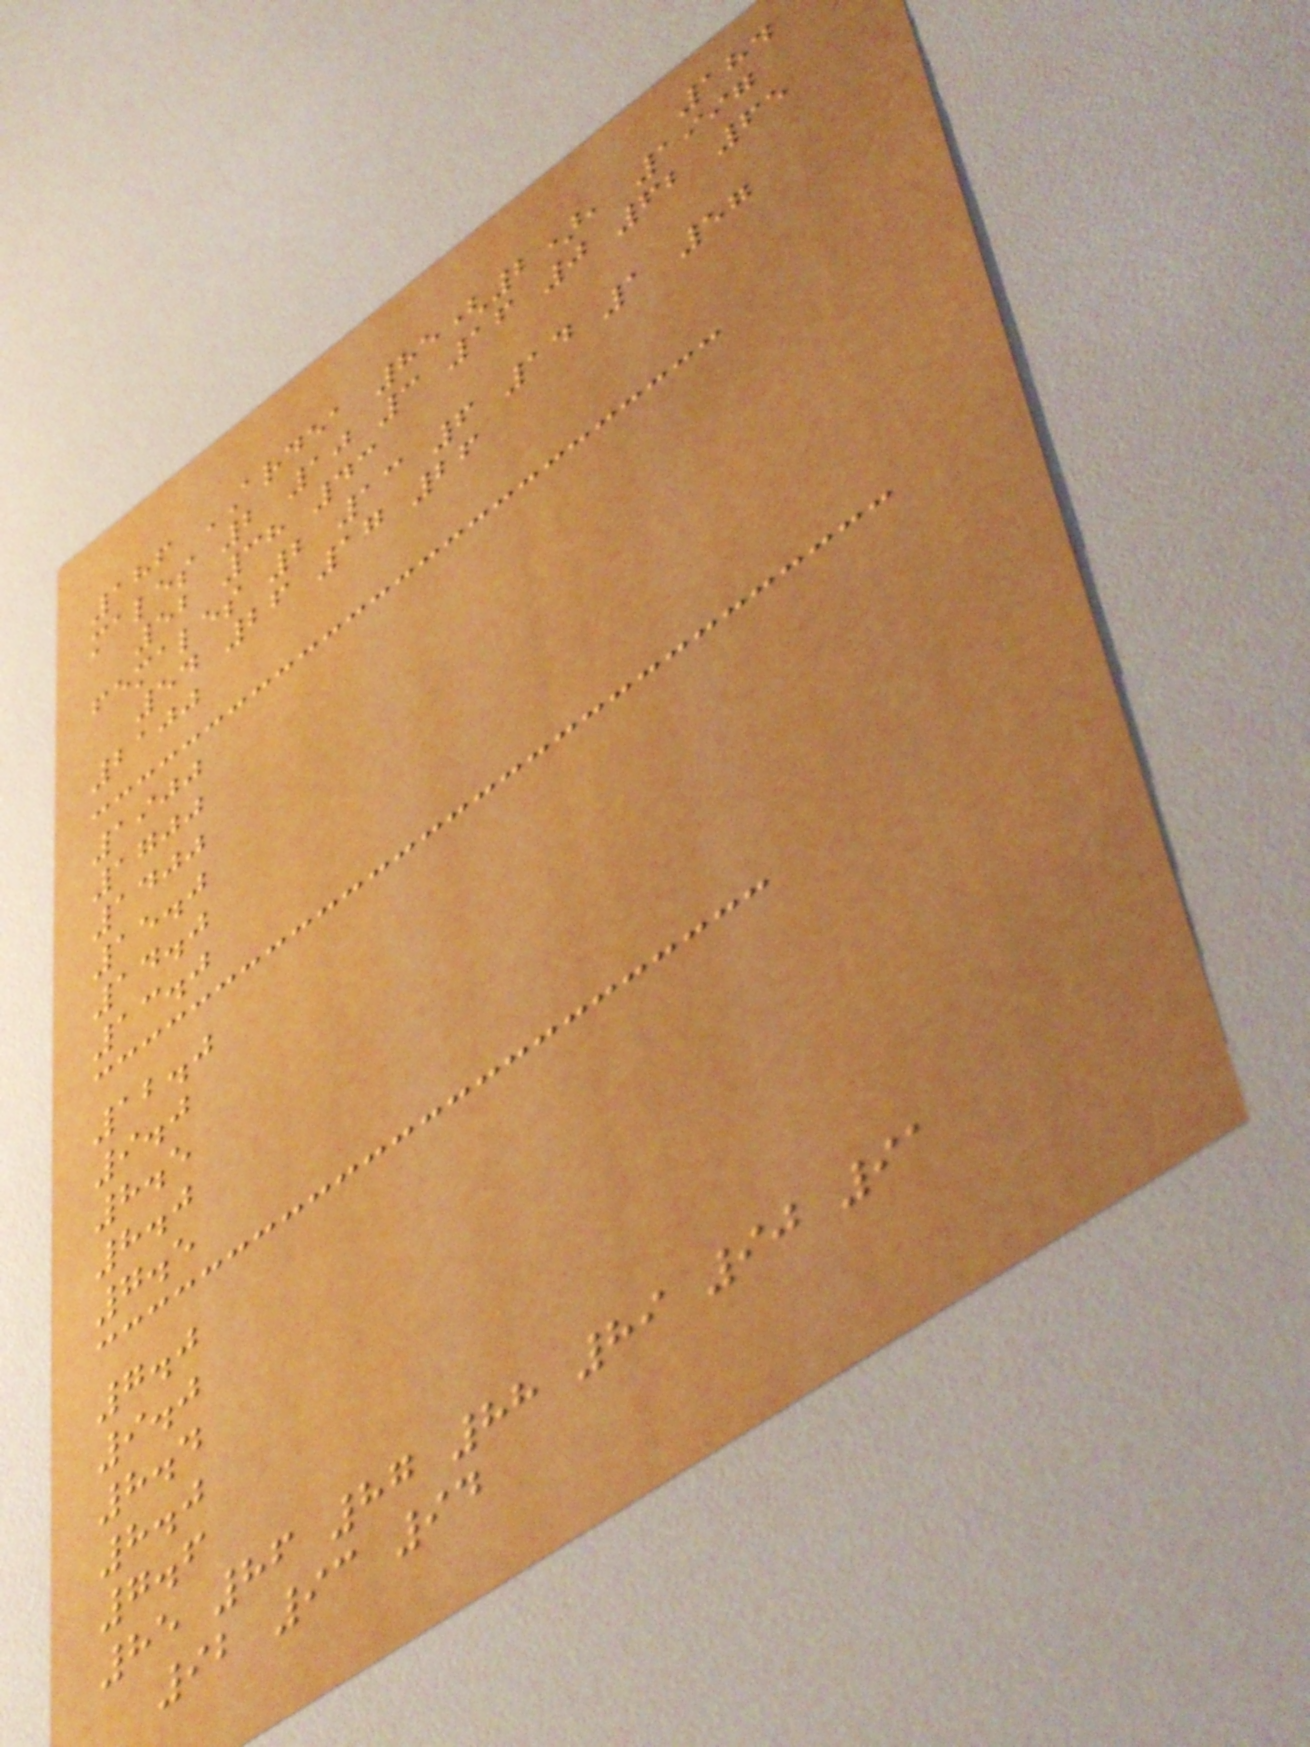184
186 ARDEA 85(2), 1997
males 2 10 3 16 0 62 65
52 38 43
females 2 13 6 14 1 57
54 26 17 26
2100
1900
1700
1400
15.0
14.0
13.0
12.0
9.0
8.5
8.0
7.5
7.0
9.0
8.4
8.0
7.6
85 86 87 88 89 90 91
92 93 94
